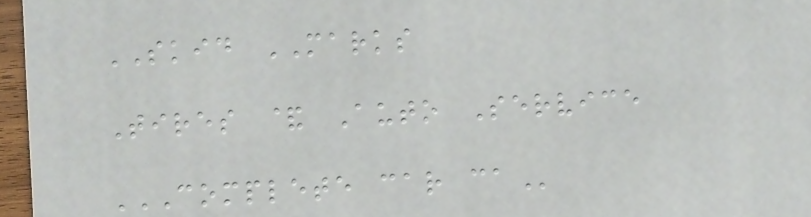SKID MARKS
Tires & Auto Service
COMPLETE CAR CA
